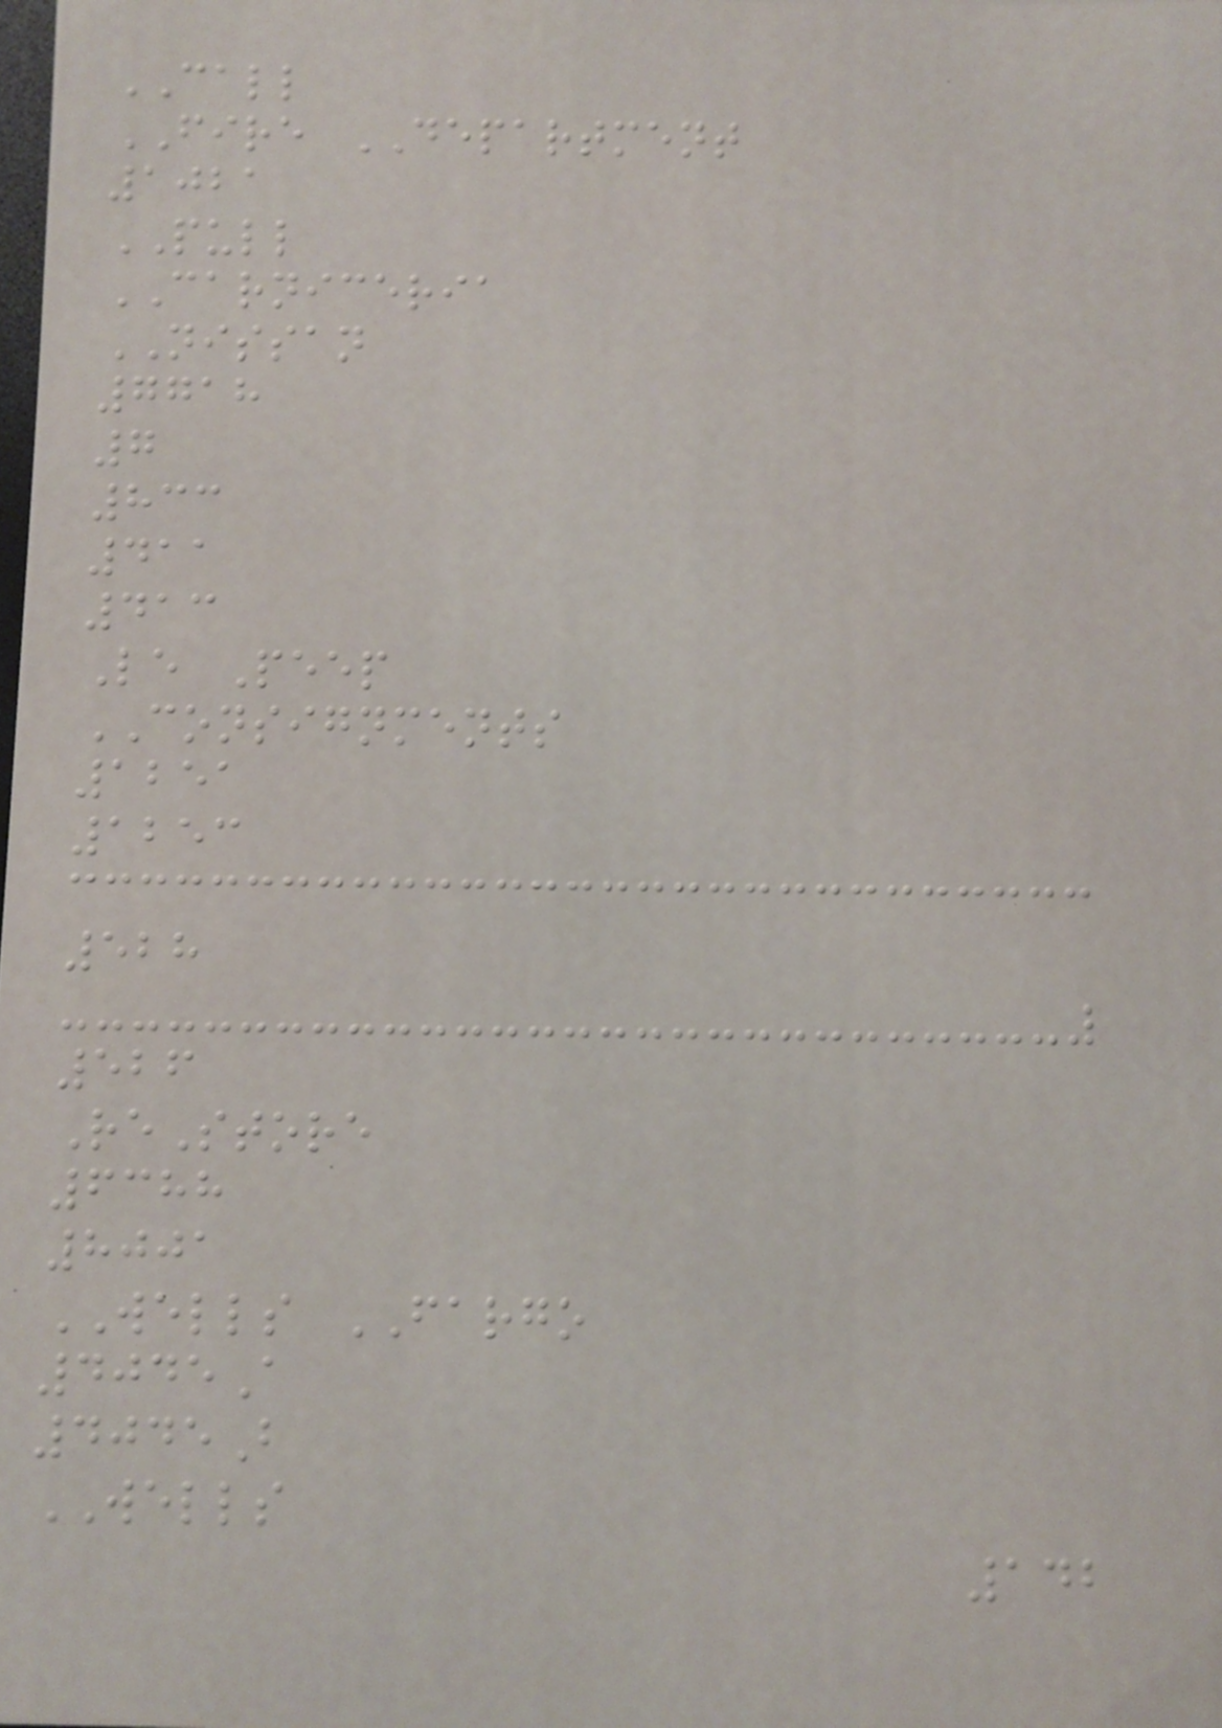CALL
FIRE DEPARTMENT
1021
PULL
CARNICERIA
NISSAN
7718
7
833
411
413
Le Peep
CONSIGNMENTS
1251
1253
528
526
ReStore
6388
8001
WELLS FARGO
4045A
4045B
WELLS
142
